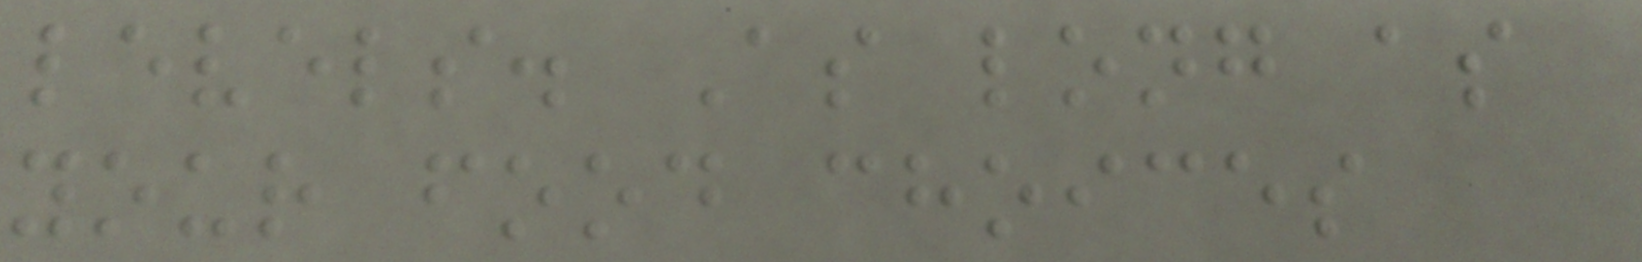levels. As long as
your food choices
